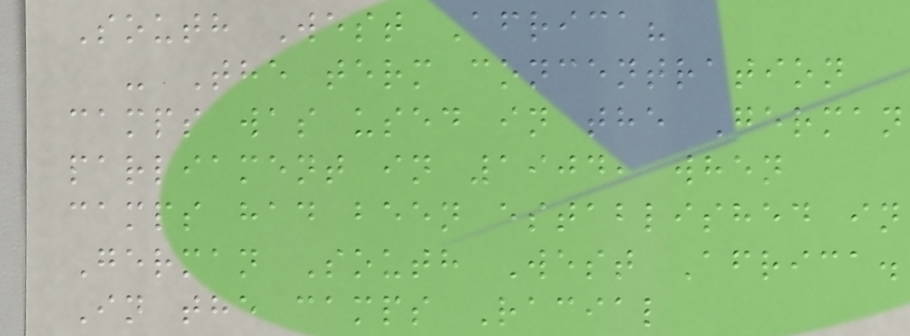South West Africa?
- The term concentration
camps was used in the German
parliament in 1904, when
camps had been established in
German South West Africa.
In the camps Racial
